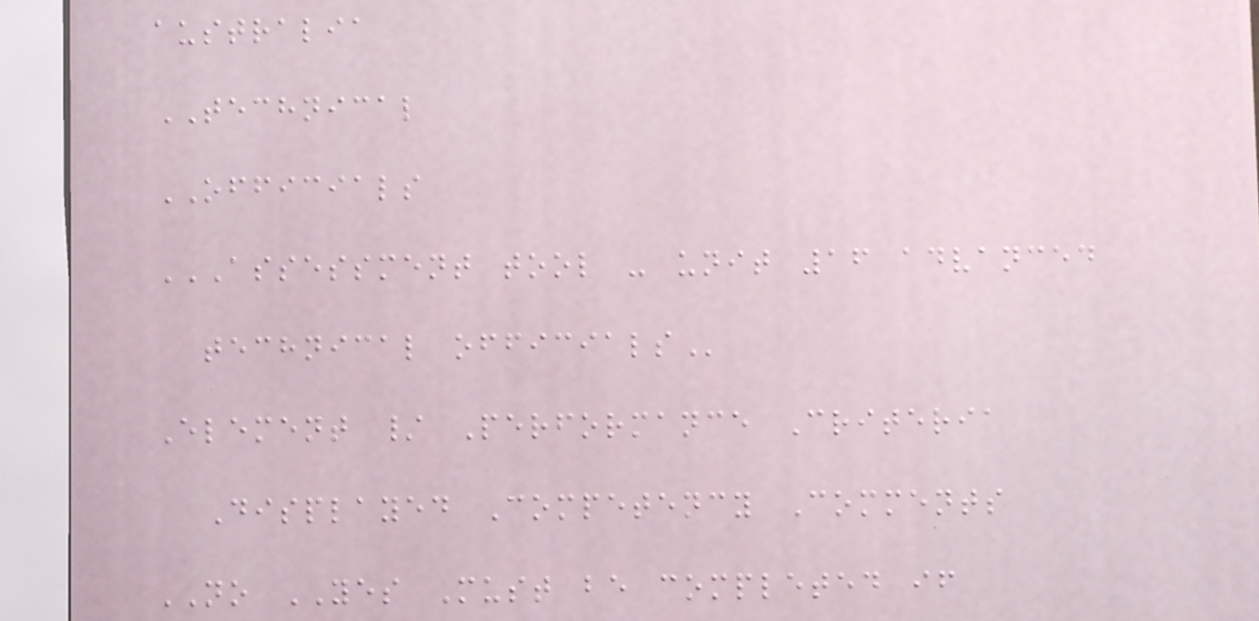australia
TECHNICAL
OFFICIALS
ASSESSMENT TOOL - UNIT 16 ADVANCED
TECHNICAL OFFICIALS
Element / Performance Criteria
Displayed Competency Comments
NO YES Must be completed if
